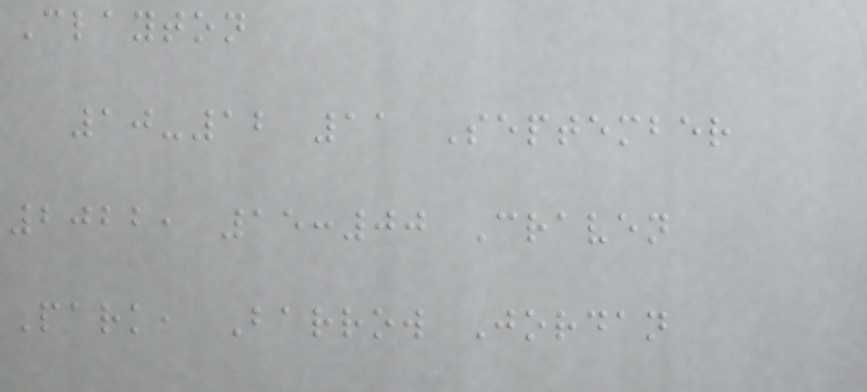Clayton
10-12 11 September
2022, 15:00 Craven
Park, Barrow Jordan
